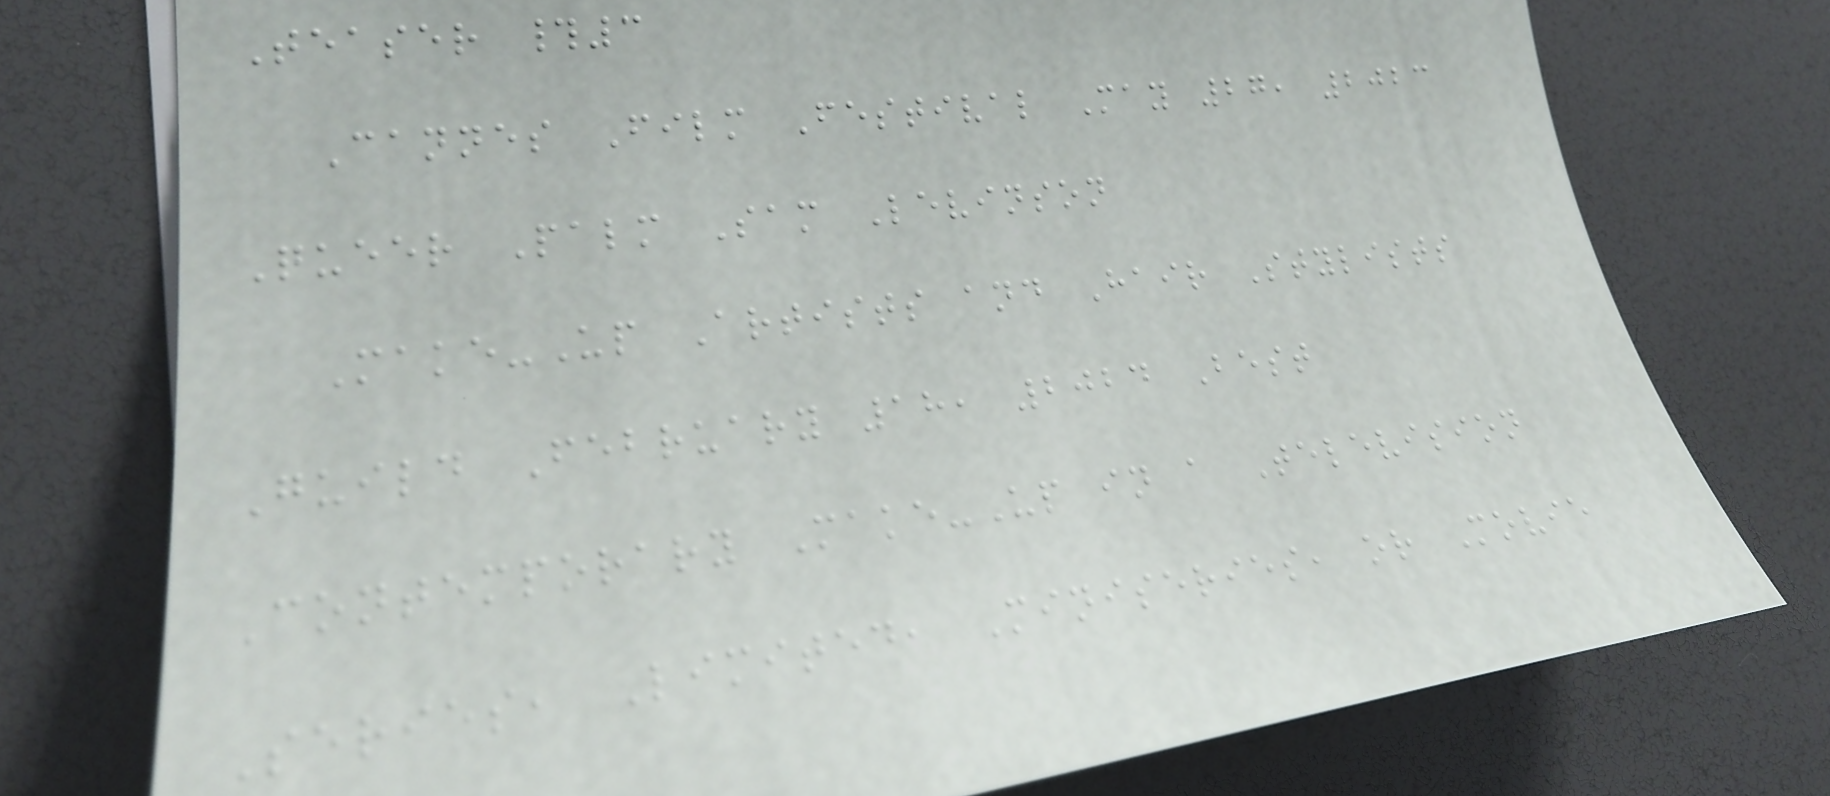Teaser #3
Cannes Film Festival May 27, 2023
Queer Palm Sam Levinson
Make-Up Artists and Hair Stylists
Guild February 18, 2024 Best
Contemporary Make-Up in a Television
Series, Limited, Miniseries, or Movie
